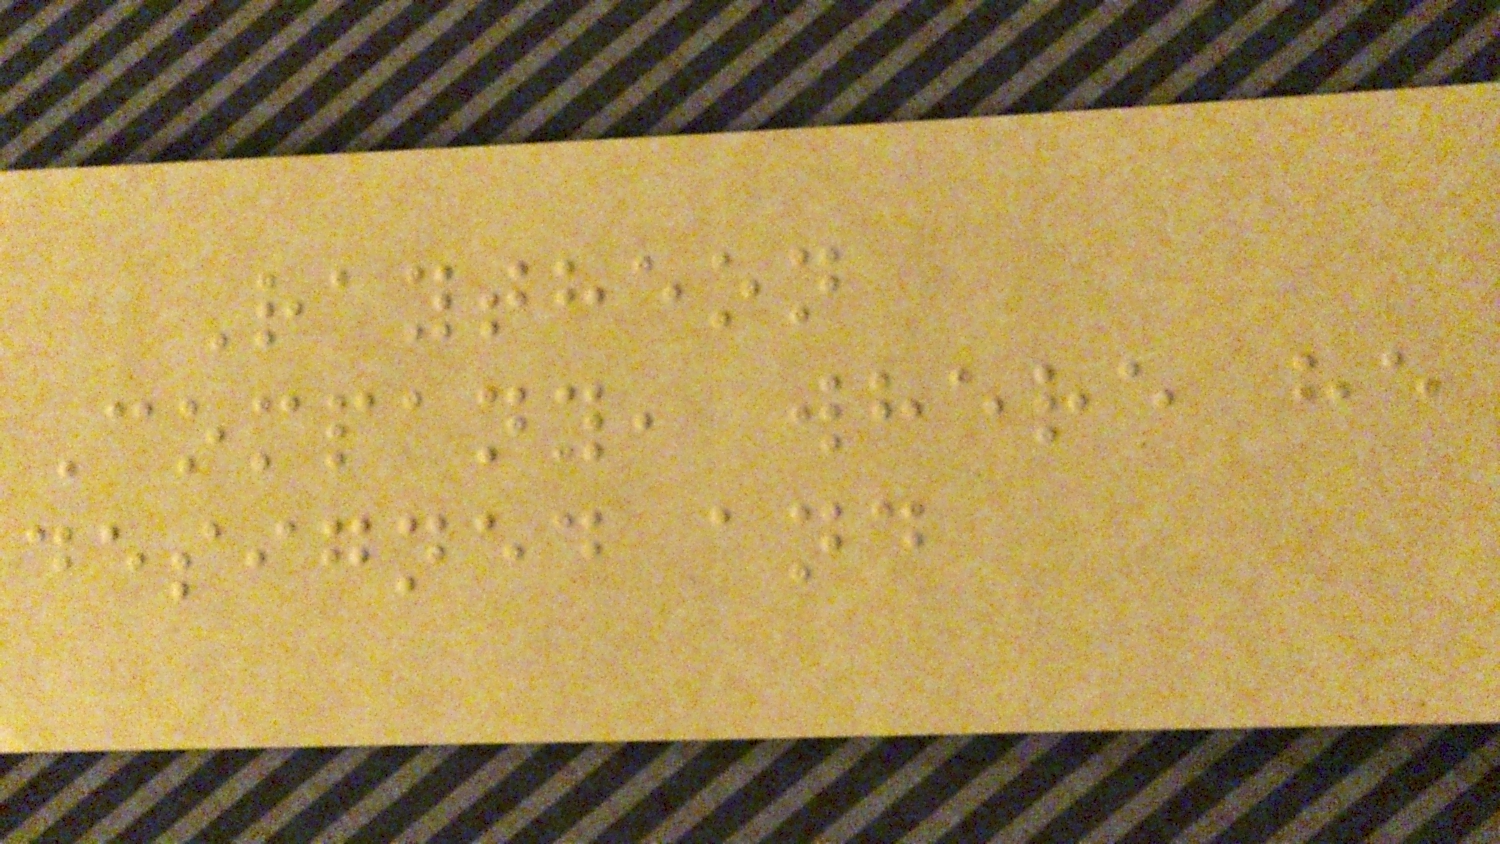Raytheon
Company, where he
designed and
